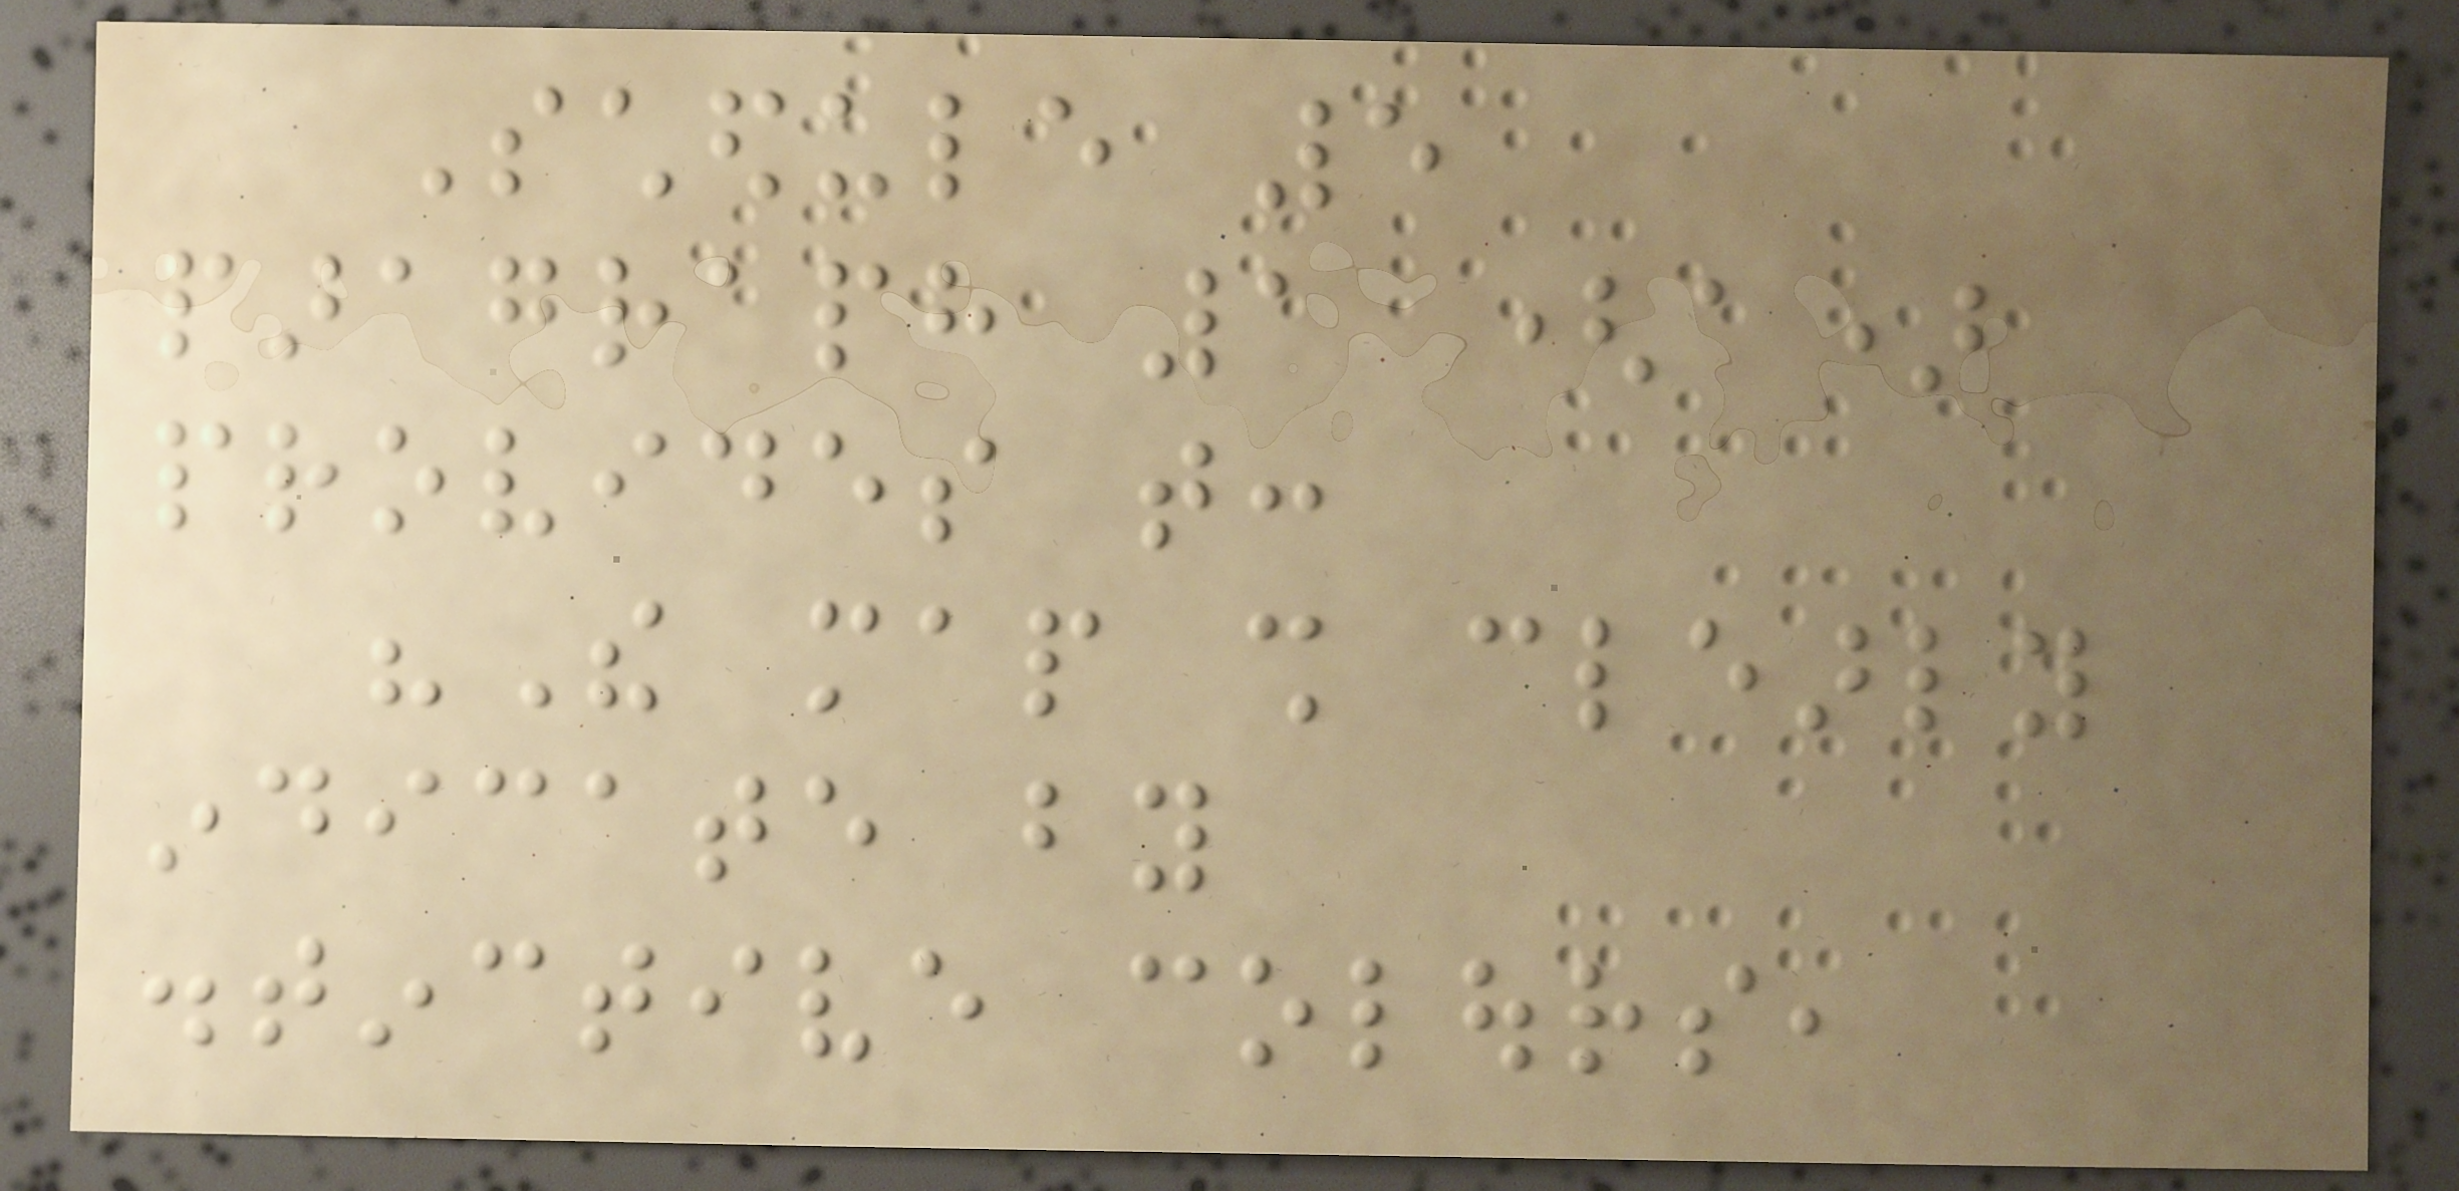Schedule 5
paragraph 1 (a)
provides that:
"The map shall clearly
indicate by
distinctive colours,
